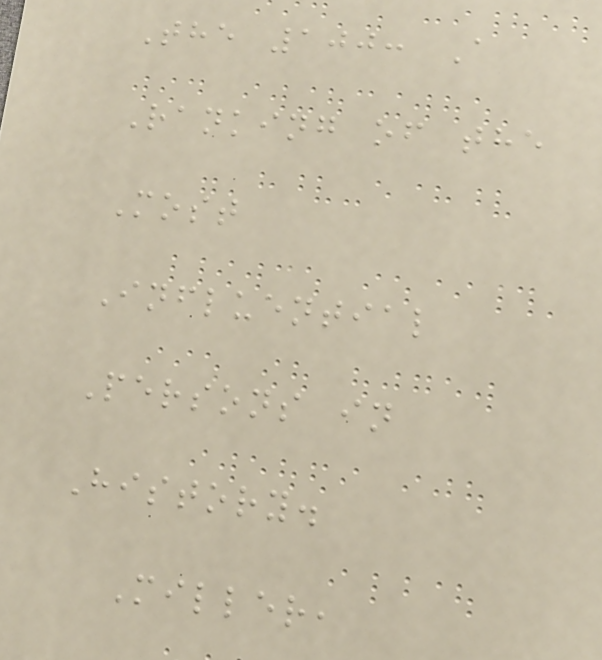The 100: A
Ranking of the
Most
Influential
Persons in
History.
Miller,
